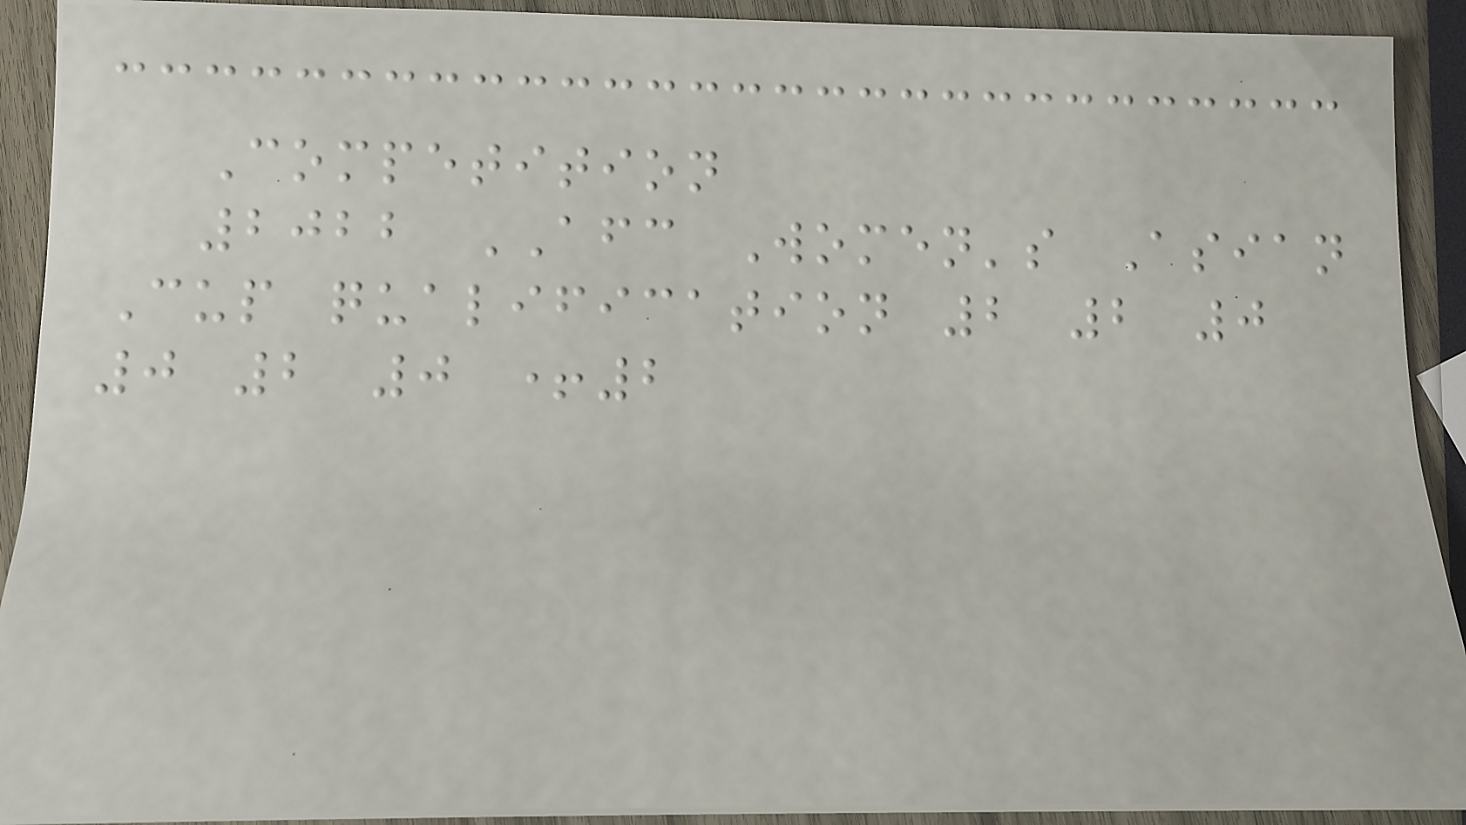Competition
2022 AFC Women's Asian
Cup qualification 2 2 0
0 2 0 +2
